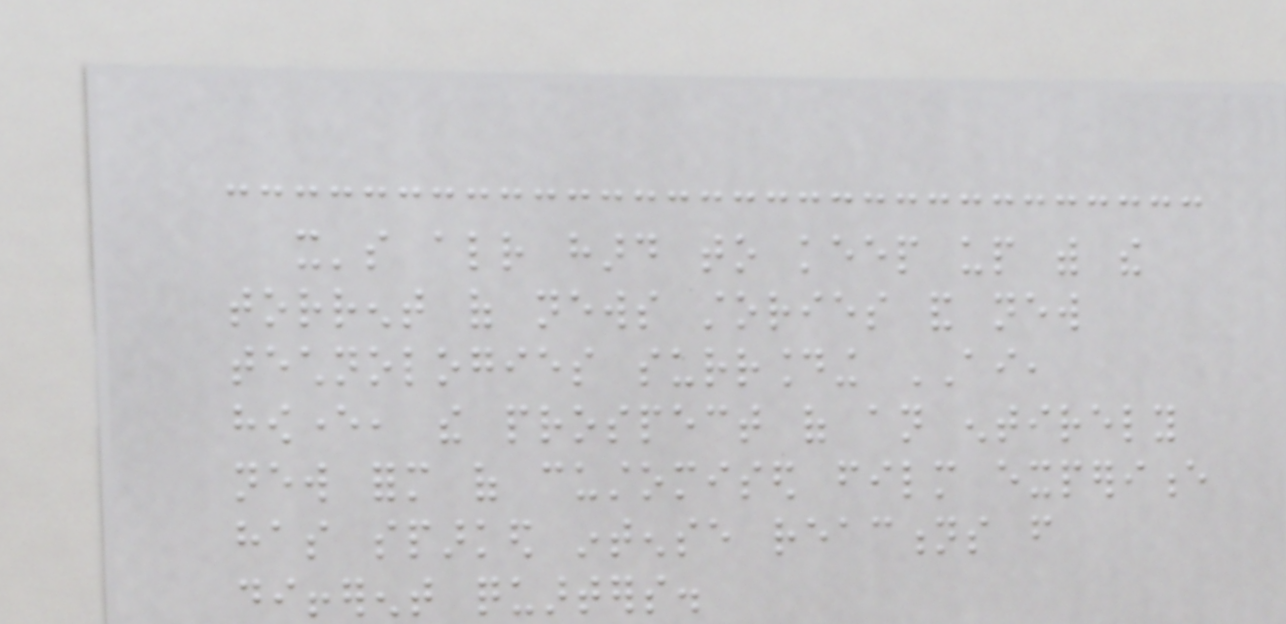it's already hard to keep up with the
torrent of news stories and new
technologies surrounding AI,
however, the prospect of an entirely
new form of customised film experience
has sparked intense reactions from
different quarters.
